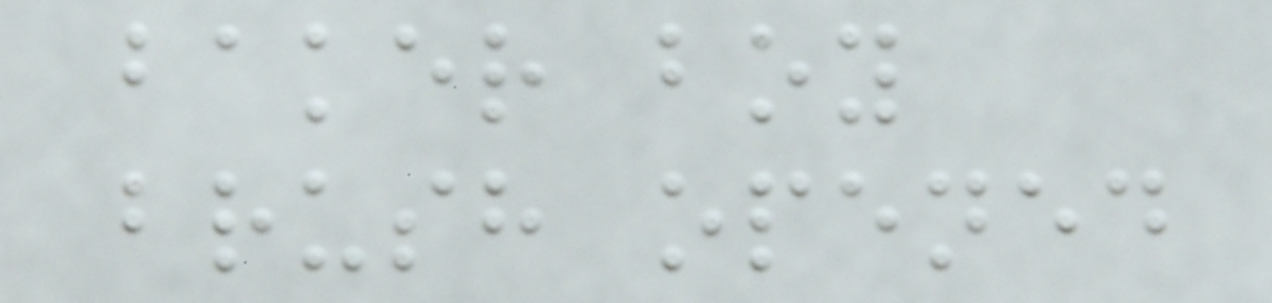baker boy
brush opened
